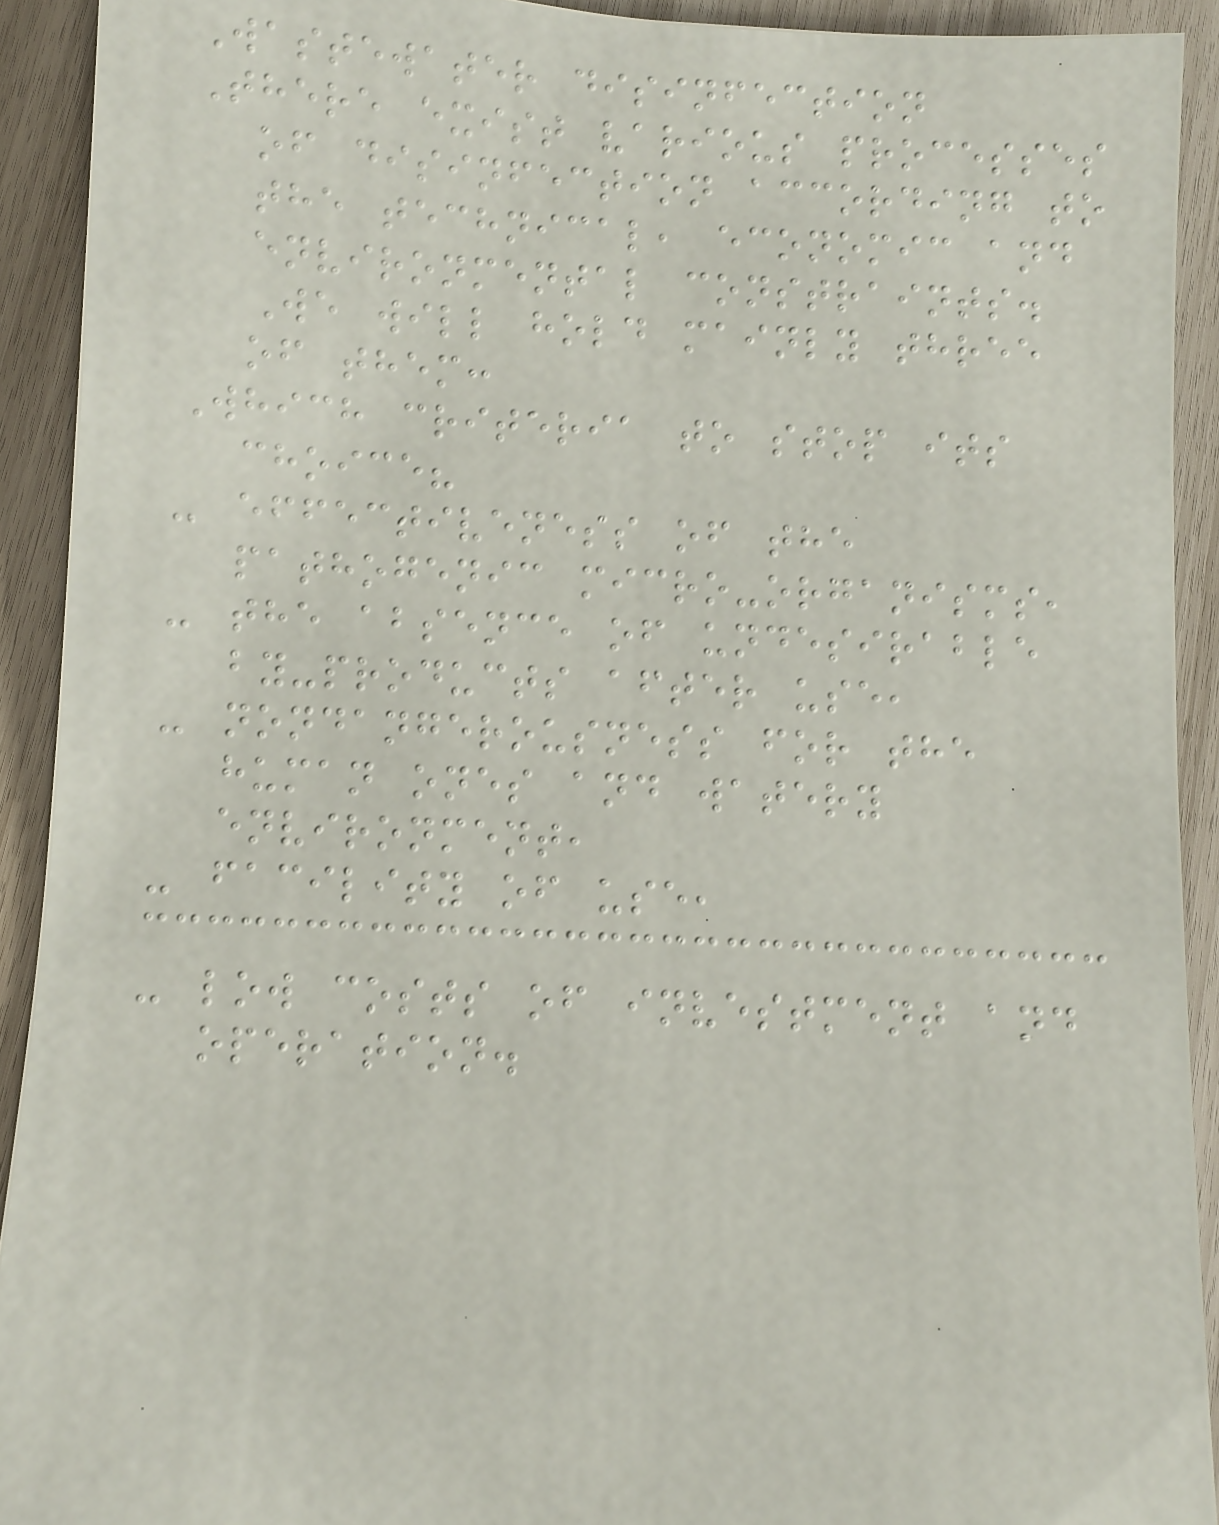Wastewater disinfection
There exist various processes
of disinfection according to
the technical, economic and
environmental constraints.
We will hold mainly three
of them:
Which criteria to stop its
choice?
- effectiveness of the
pathogenic micro-organisms,
- the absence of undesirable
by-products after use,
- nondangerousness for the
human ones and watery
environment,
- facility of use,
- low costs of investment and
operation.
